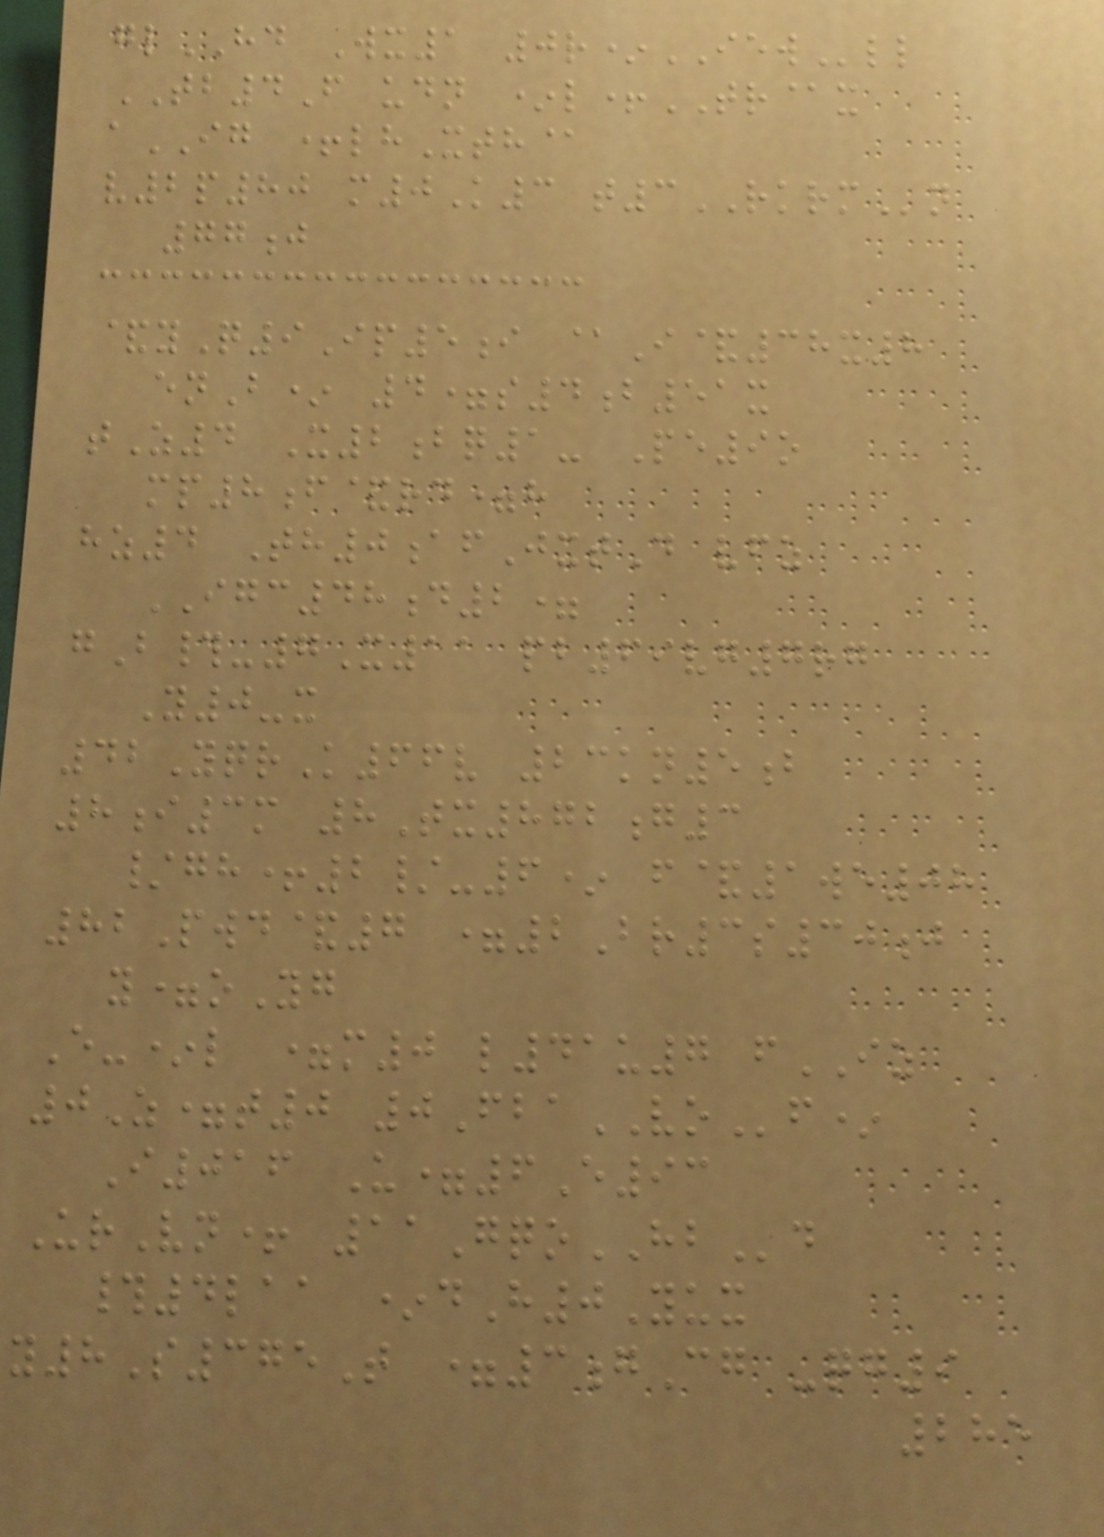glHD Wx1 0r*IEWll
TB4F udn *l+TR@x
aIG +lhXth@
v2p80 m0K3 t3RKRMn
77j
&yQ9Ip5i @I&38x8
enB* 4=s4b51x
tZ4 X2bq1- Pe9o
mp8f&rd=h
hz4 Th0afJxtD vfz
IGC48d2=
gB#-7X11 pb69vg7rg
Y0-x
42YqrK66v 23kn5b
8i3m 8Tx872g3
/gh+2/-6* f&1we08
82Pwd&7 =2Br3s30j
y=oYg
E-*l =m0 l41u7 fIZ
0Z=t0 0FbaVOf*
I016 U=6E93
UrVn+ 11GqoHBd
#4laa *dH0Yux
y8S375T =3gCg -qg9
285
